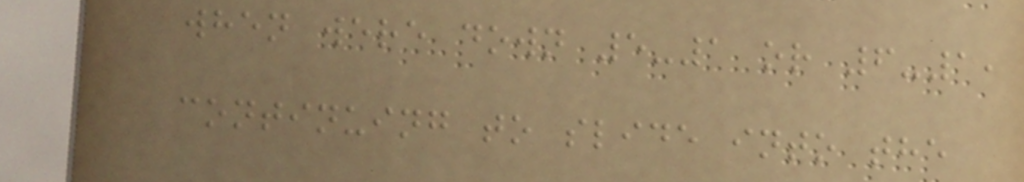when were down 5-1 or 6-1,
continuing to slide into the
